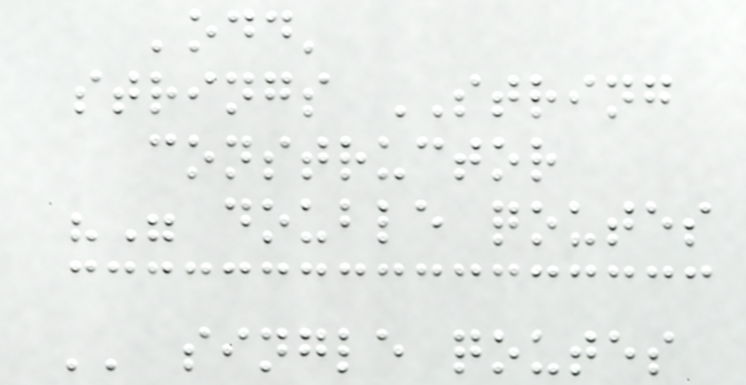'odd'
strings STRING
constructor
"" double qoutes
'' single qoutes
